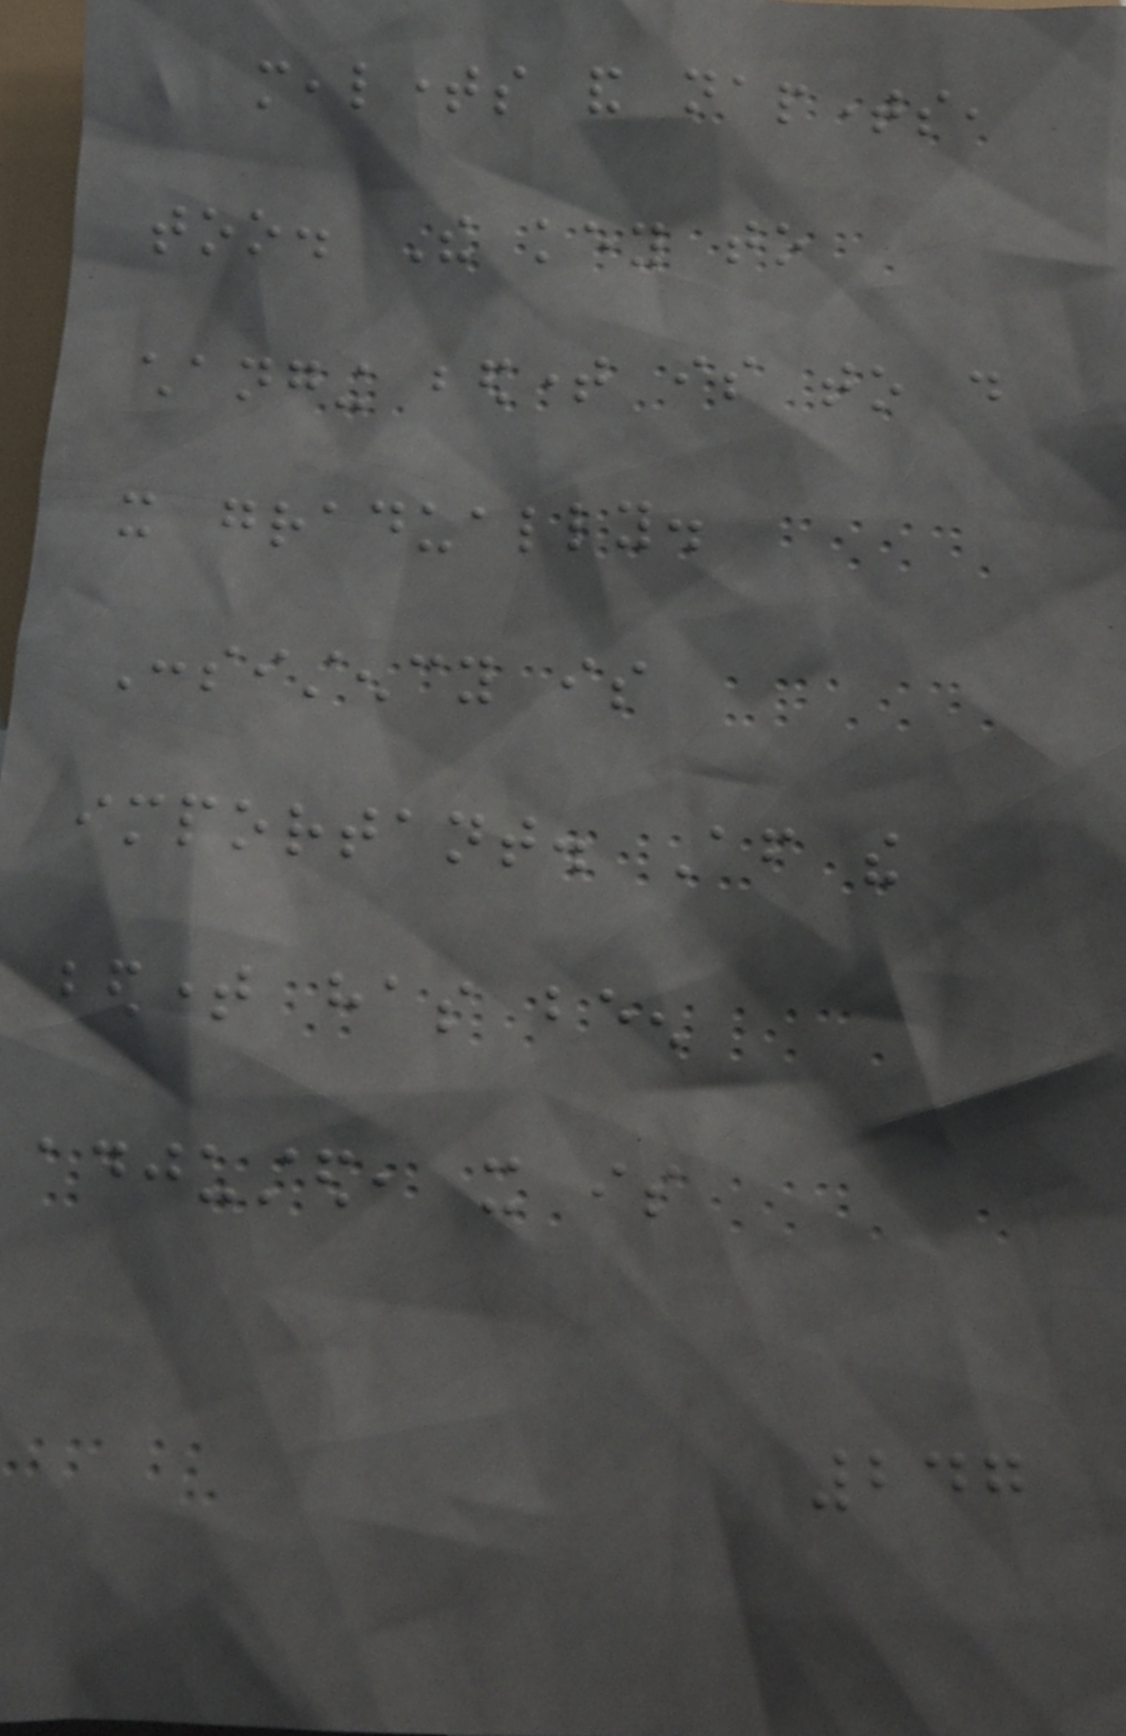mealtimes and naptimes,
too. The key to
changing bedtime is to do
it gradually.
Consistency is
important. After the
bedtime has been
adjusted, it is
247
